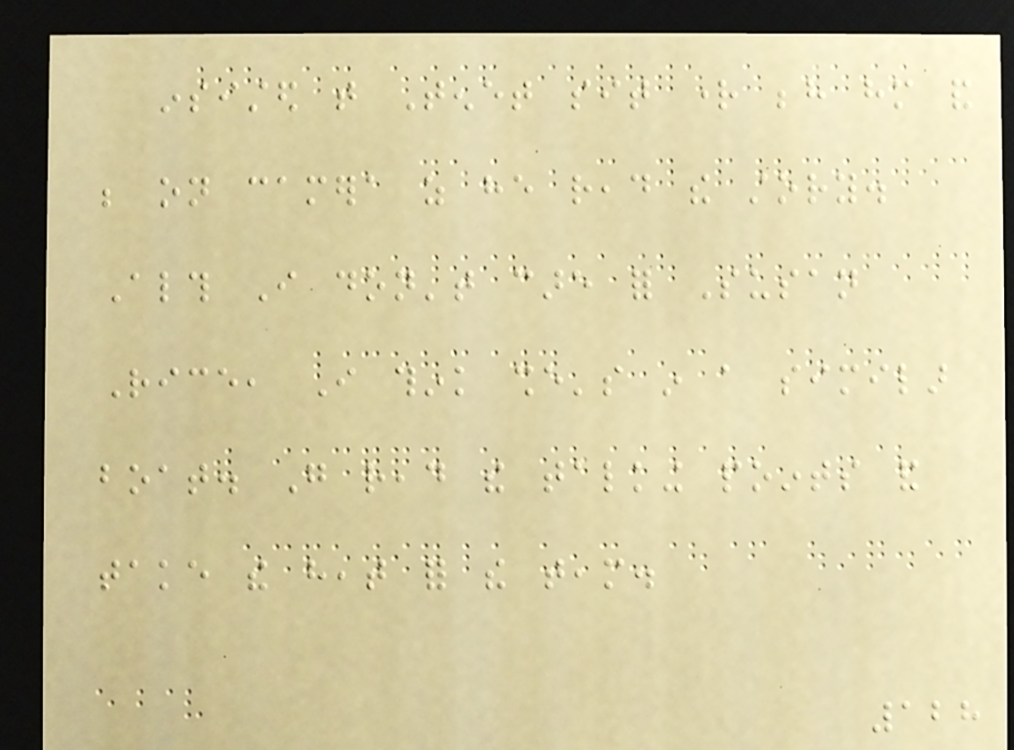insisted that Tenet sit right behind him and
be on camera as he read the story.
Although I don't care for Susan
Rice, I think she's in a similar
boat. Go read the talking points and
take the heat for the team.
128
